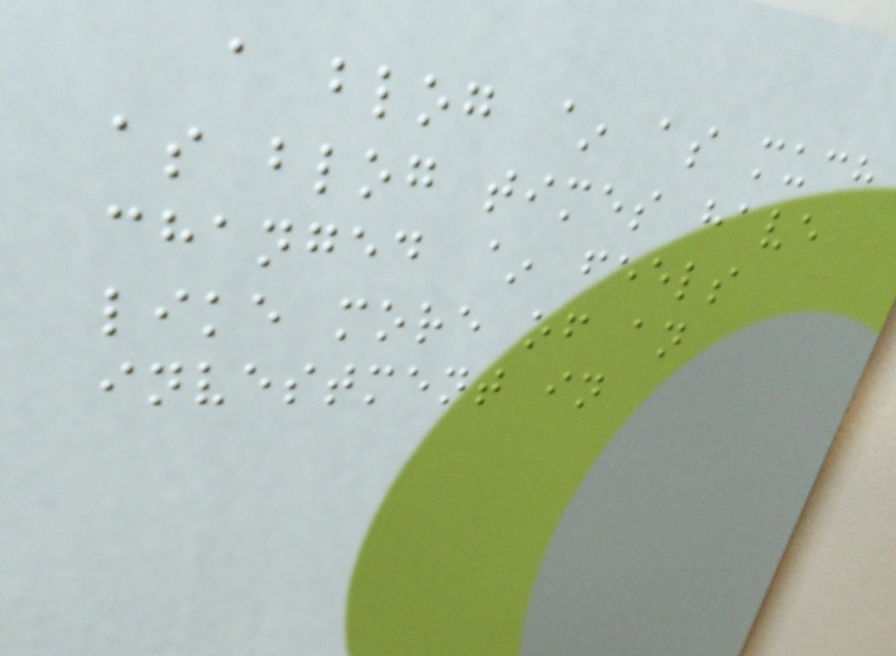a blog ~ as much
as blog times have
changed ~ feels
like more of an
investment in
